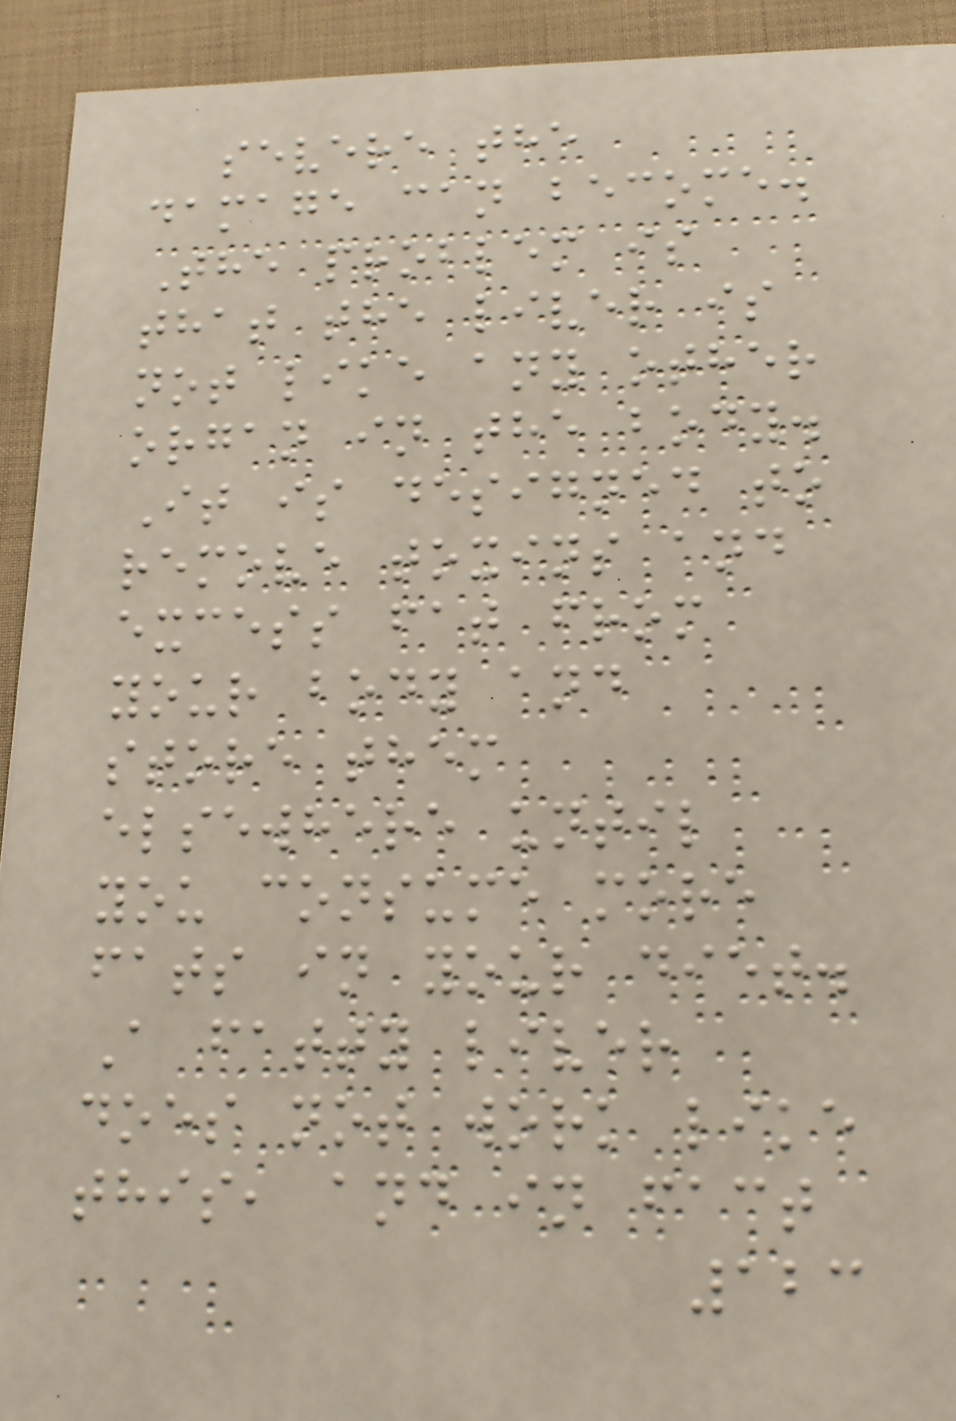severe the
damage can become.
The problem is
that the liver is
not like any other
organ in the body.
It is designed to
remove toxins and
excess fat from
your body and
store them
elsewhere until
you consume more
fats in your diet.
A fatty liver
does not work like
this, and in fact
123
